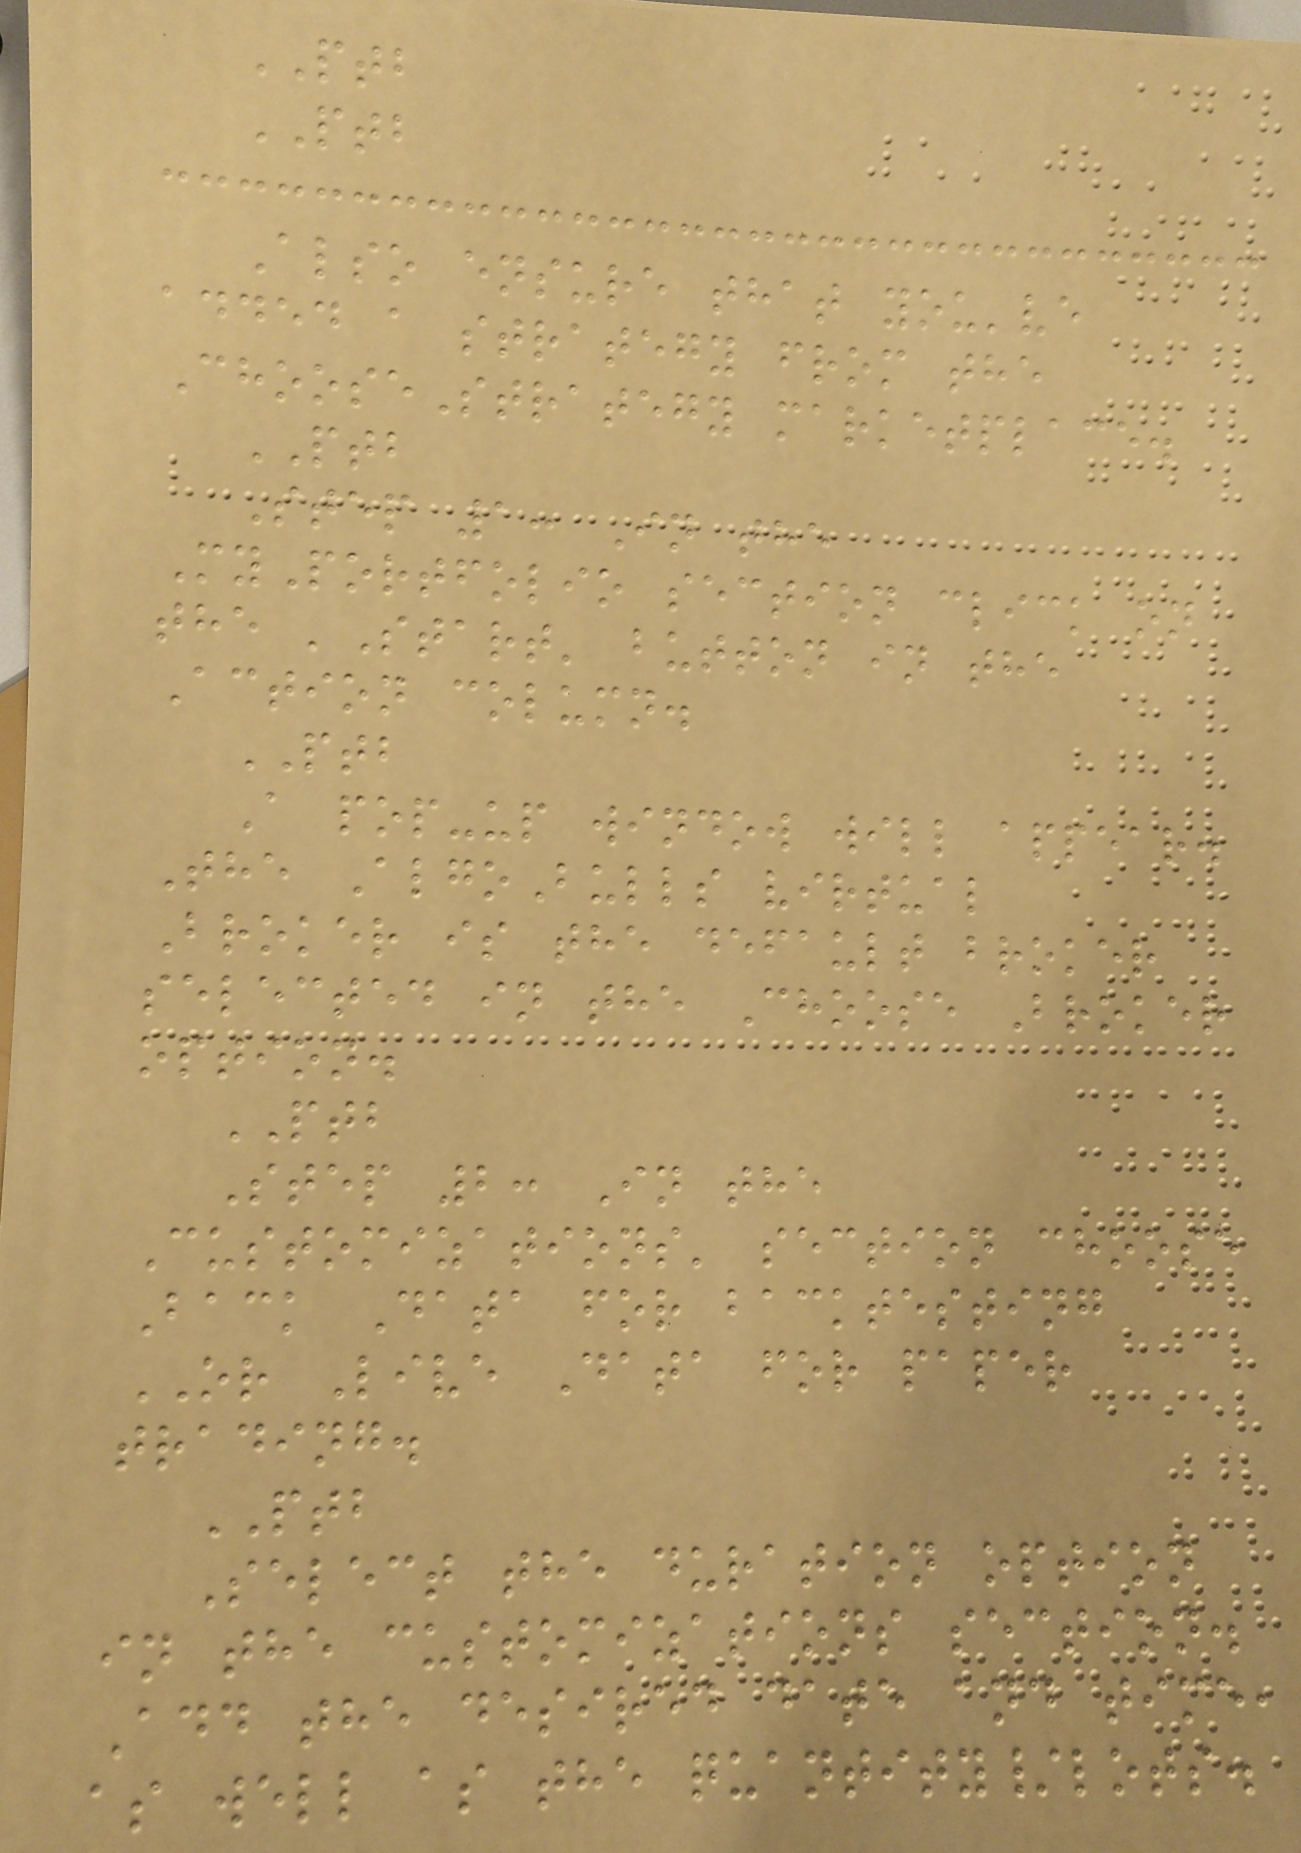PTB
PTB
Also ensure that you've
added a strategy from the
ChooseStrategy marketplace.
PTB
Step 1: In the
MyPortfolio section click on
the 'Start' button in the
Action column.
PTB
A pop-up window will appear.
The AlgoBulls virtual
Broker is the default broker
selected in the Choose Broker
option.
PTB
Step 2: In the
Customizations' section choose
Back Data for backtesting
OR Live Data for paper
trading.
PTB
Select the duration option
in the customizations section.
Add the desired date and time,
as well as the quantity/lots.
